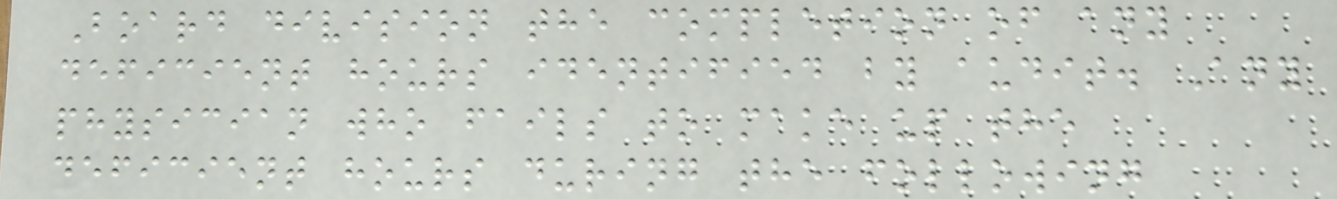Board division the completion of any
deficient hours identified by audit. Any
physician who fails to make up the
deficient hours during the following
